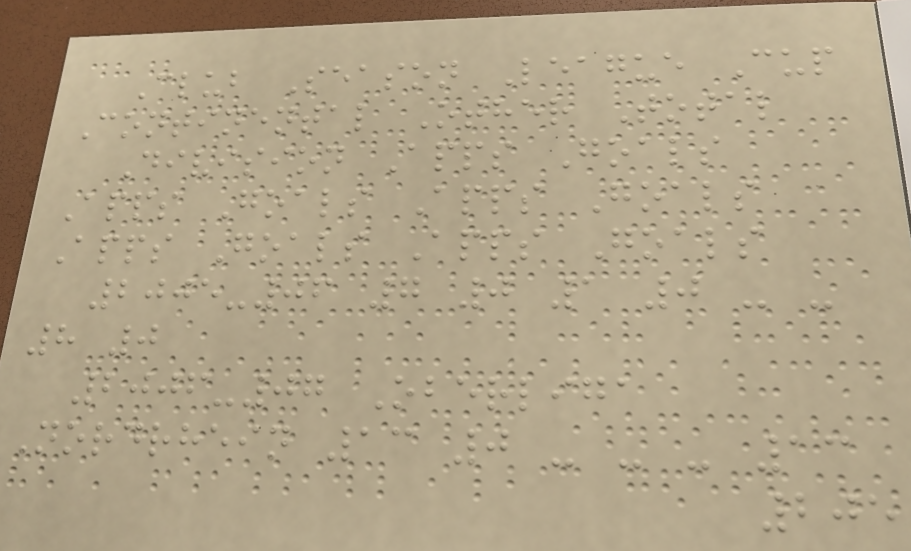Club Season League Cup
Continental Other Total
Division Apps Goals
Apps Goals Apps Goals
Apps Goals Apps Goals
2005-06 7 0 1 0 - -
8 0
2006-07 Oberliga
Nordrhein 13 0 - - - 13
205
